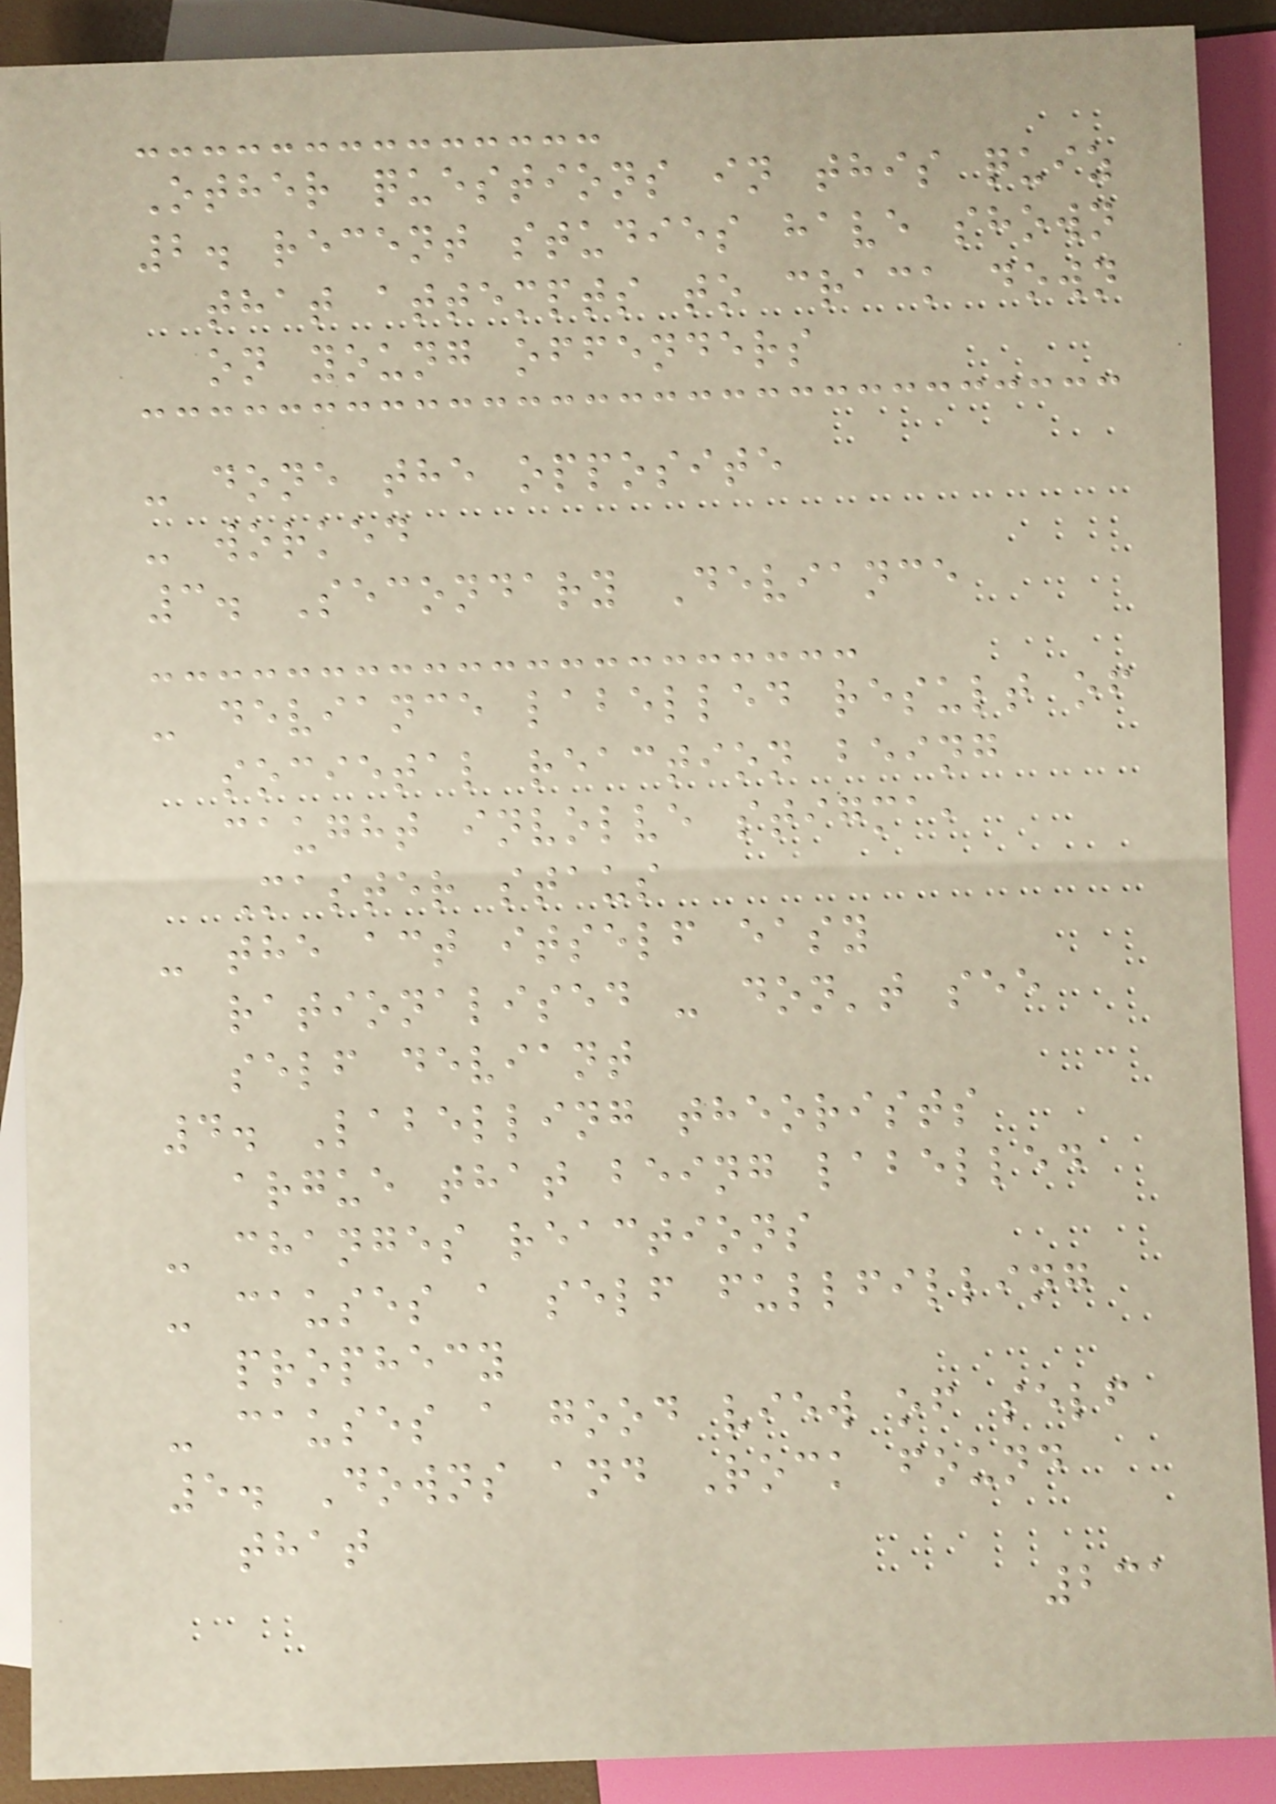Other questions in this quiz
2. recent studies have shown
that attempts to crack down
on young offenders
- done the opposite
- worked
3. Secondary Deviance
- deviance labelled result of
societal reaction being
caught involve stigma,
Master staus
- the act itself easy
rationalised - don't see
self deviant
4. Labelling theorists
argue that being labelled
- changes reactions
- causes a self fullfilling
prophecy
- causes a good view of self
5. Downs and Rock found
that
231
